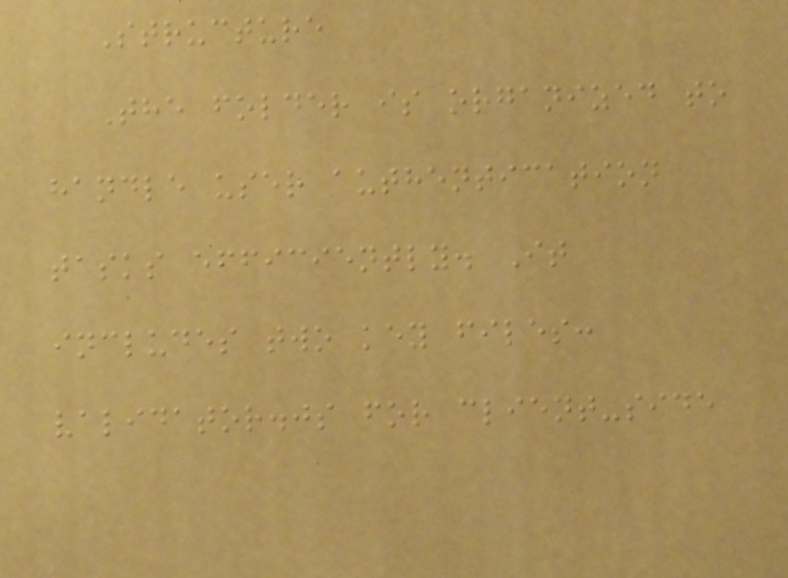Structure
The folder is organized to
handle user authentication
tasks efficiently. It
includes two key files:
validator.js for client-side
